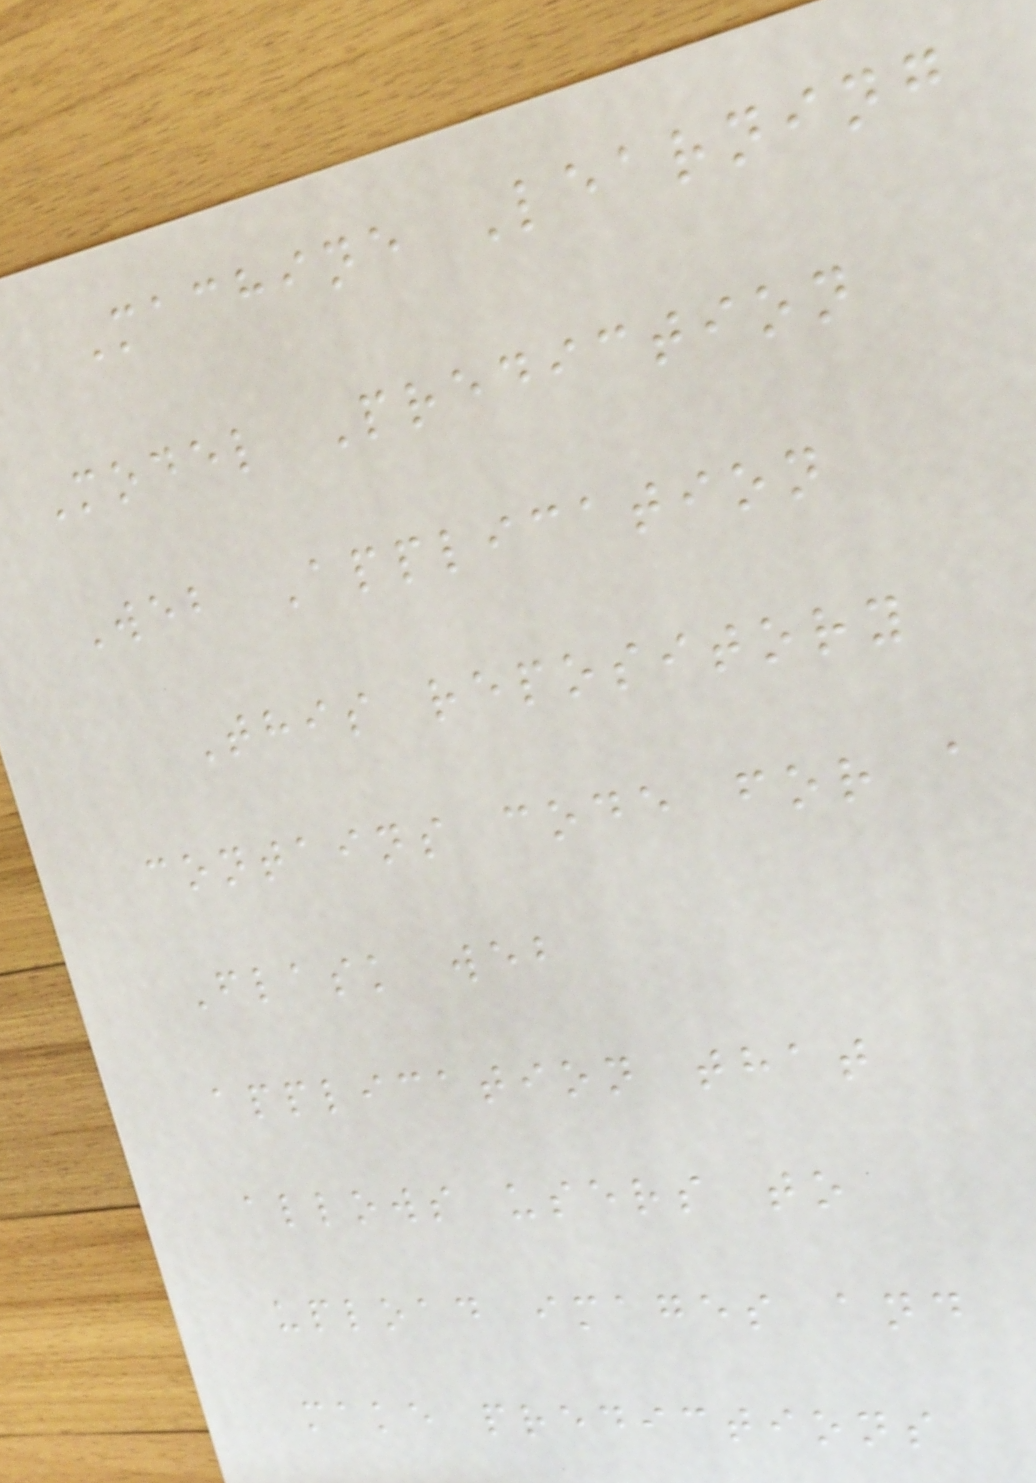Machine Learning
Model Prediction
Web Application
This repository
contains code for a
Flask web
application that
allows users to
upload images and
make predictions
